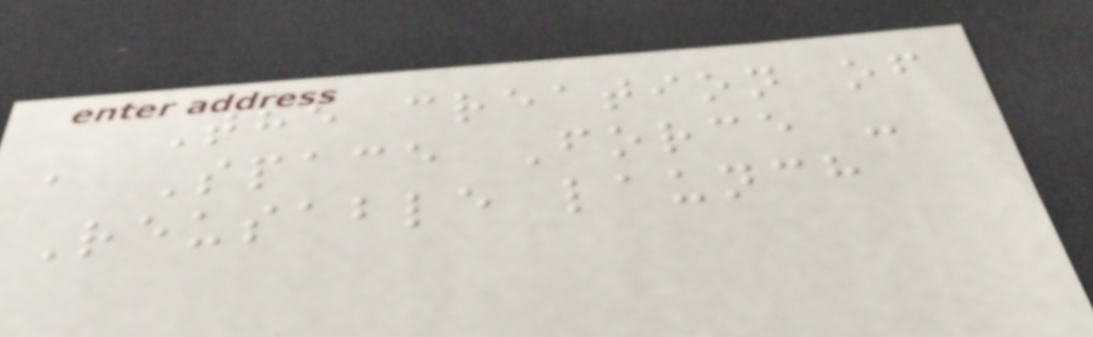The creation of
a Space Force -
Reusable launch
